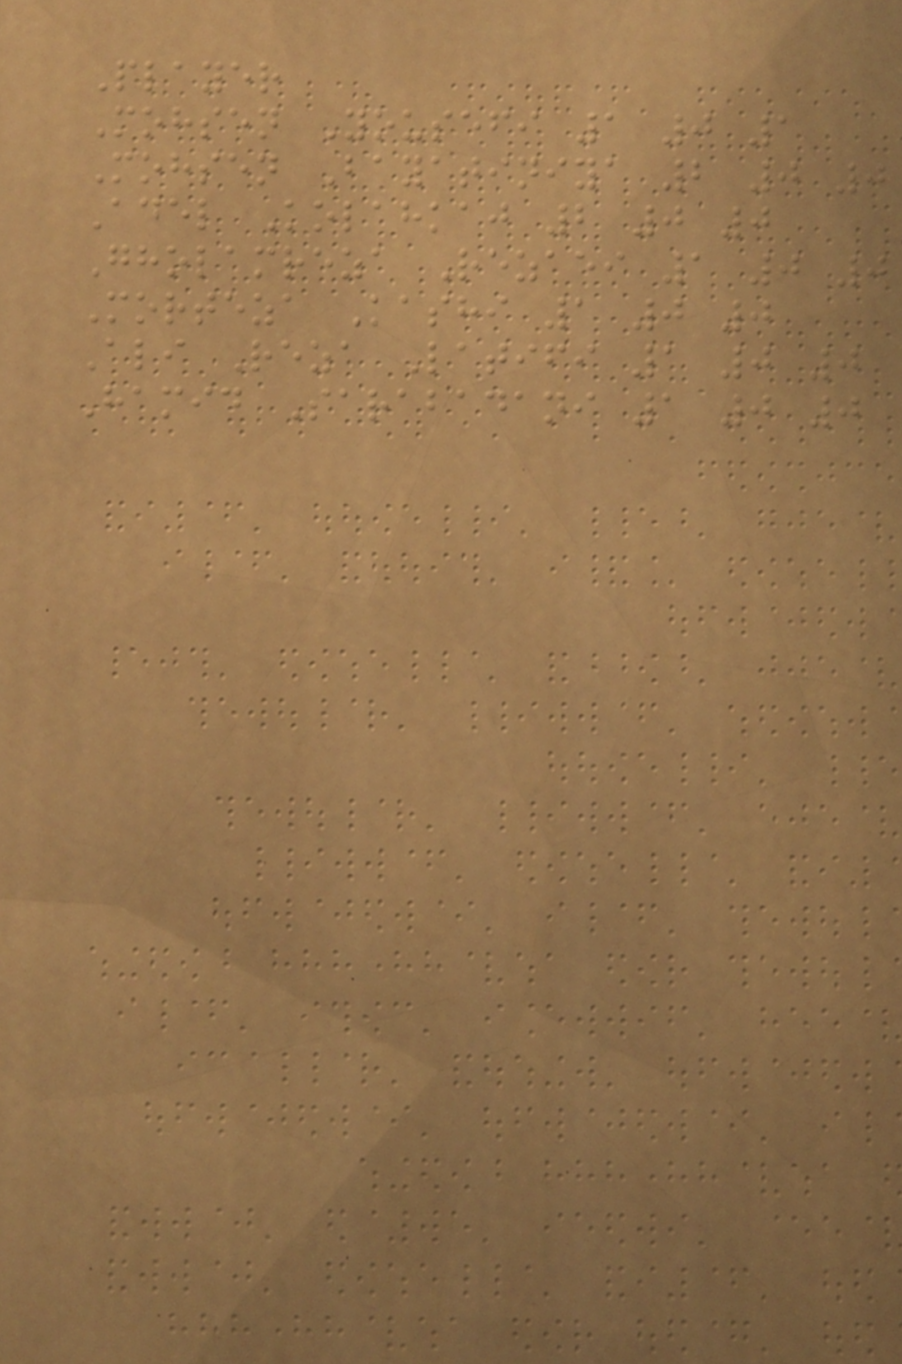Player
Mohsen Yousefi 1 0 1
Mohsen Bayatiniya 2 0 0
Adel Kolahkaj 2 0 0
Gholamreza Rezaei 1 0 0
Morteza Kashi 1 0 0
Ali Reza Latifi 1 0 0
Hamid Sarabadani 1 0 0
